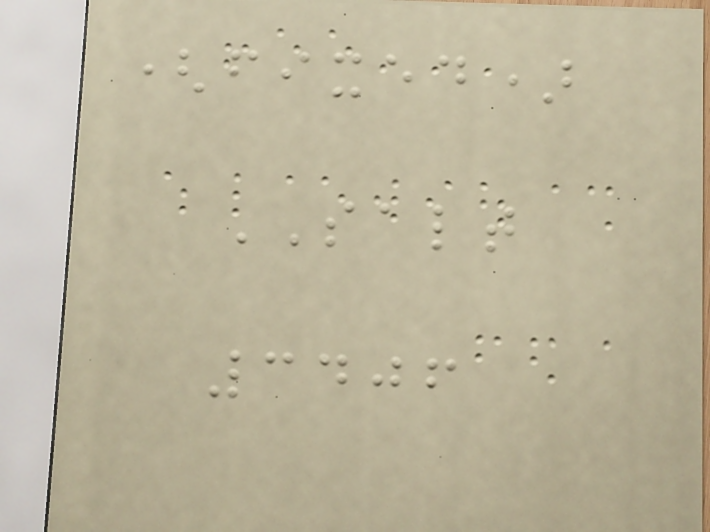(fixed)
SALT
3406
